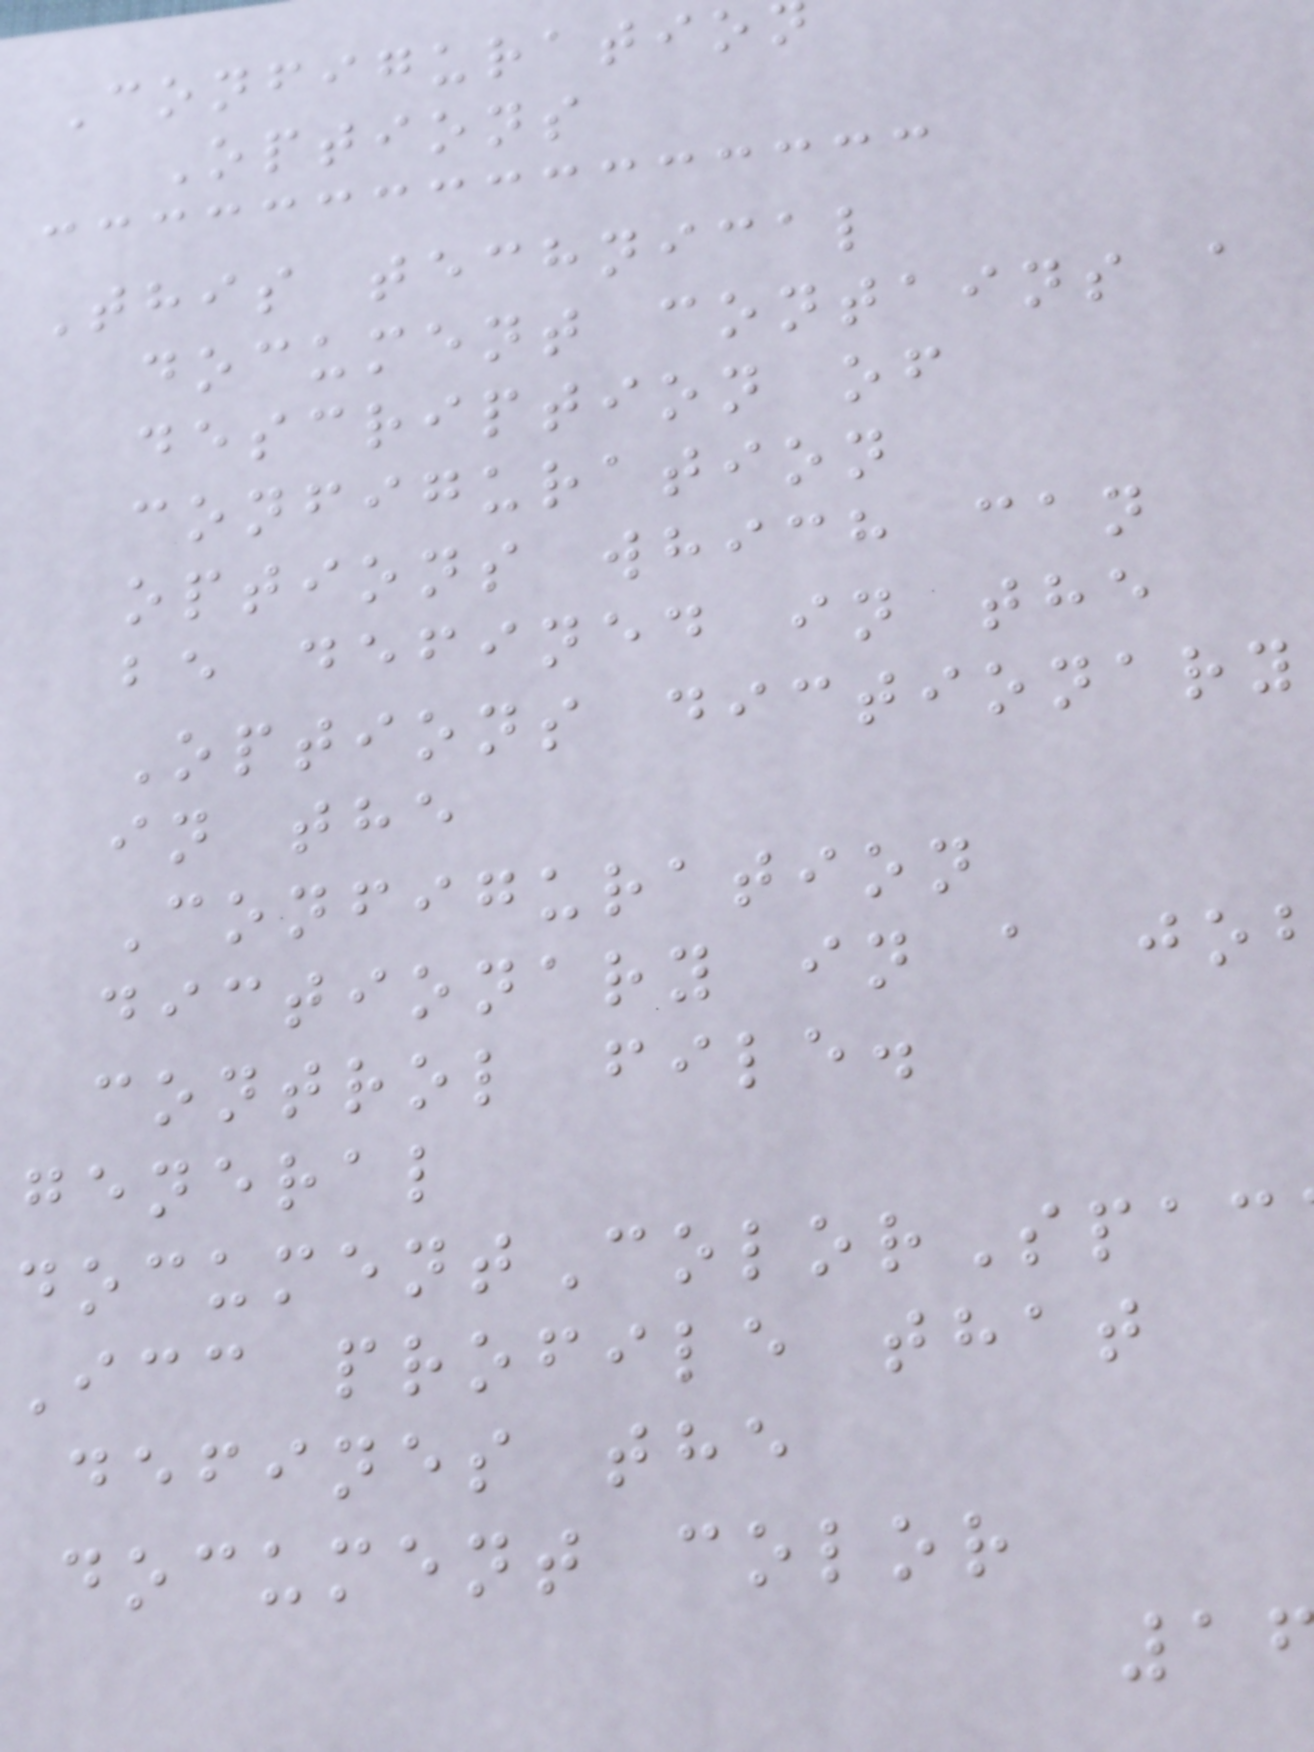Configuratio
Options
This technical
document contains a
description of
configuration
options which can
be defined in the
Options dictionary
in the
Configuration
dictionary in a jo
control file.
general
icc profile that
defines the
document color
